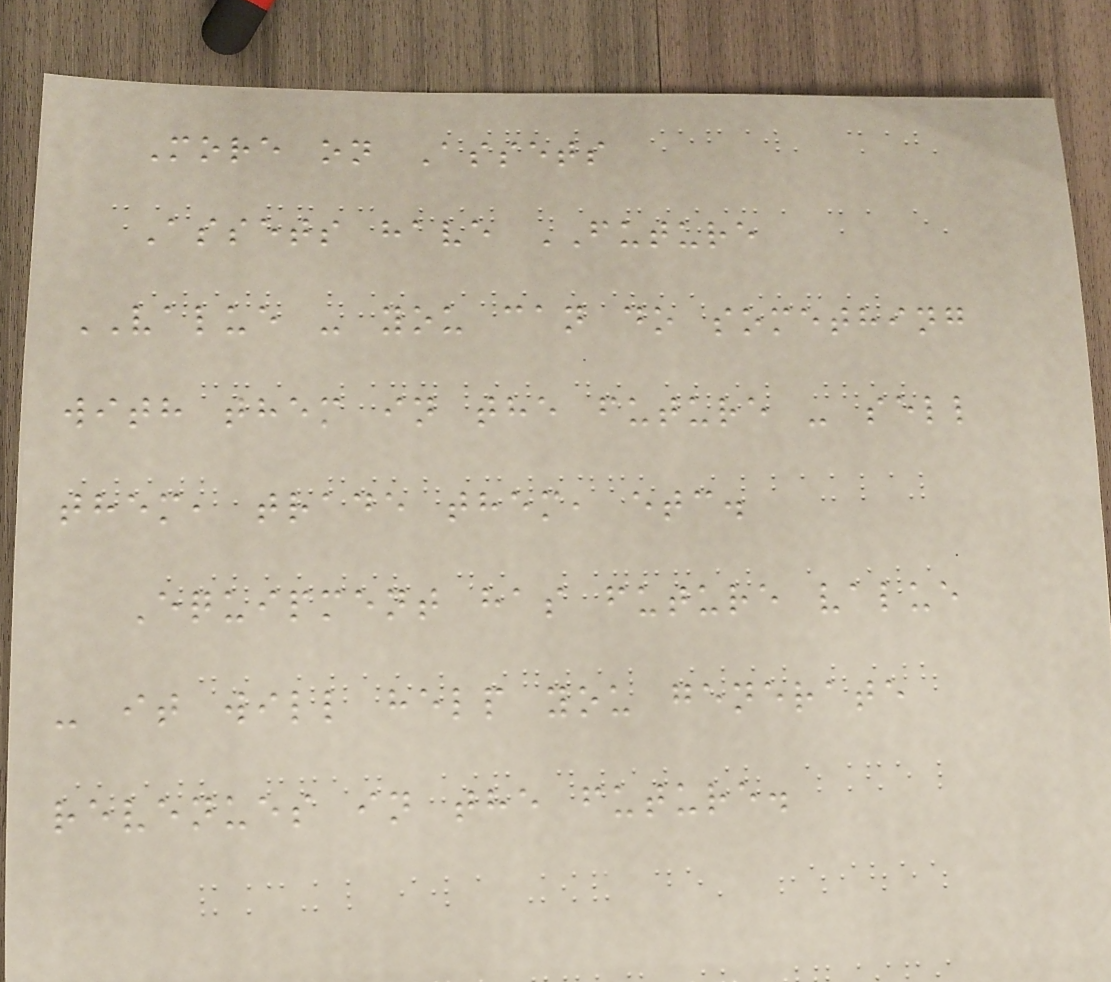More on Assets
Assets have FUTURE
VALUE - you can do something
with them in the future - sell
them, trade them, etc.
Equipment has future value
- it will help you generate
revenues in the future.
